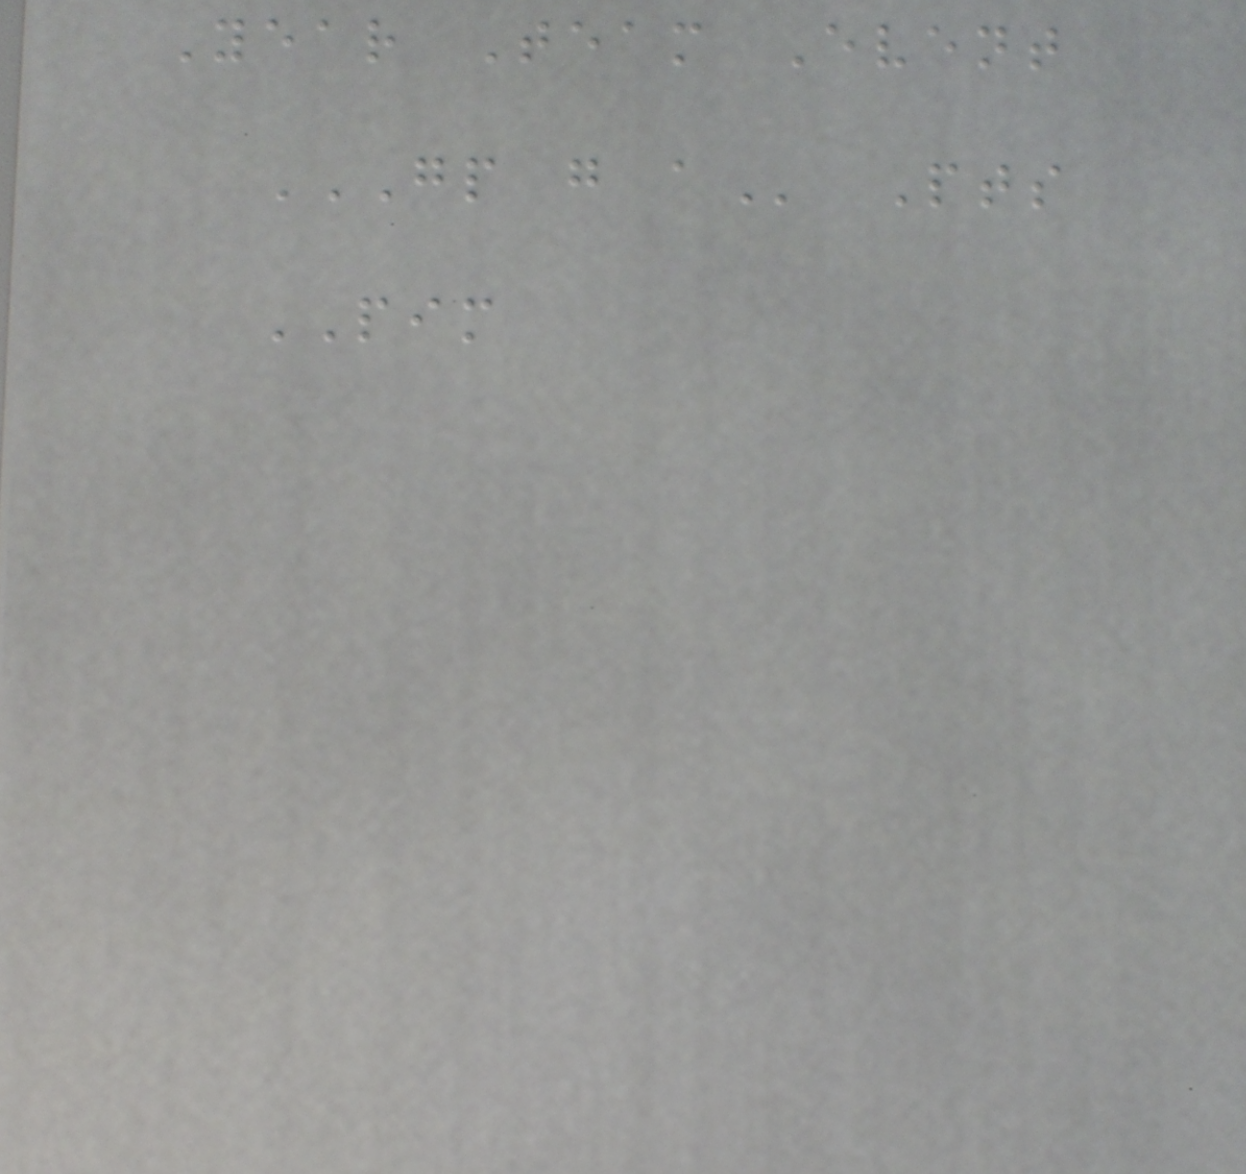Year Team Event
GP G A Pts
PIM
